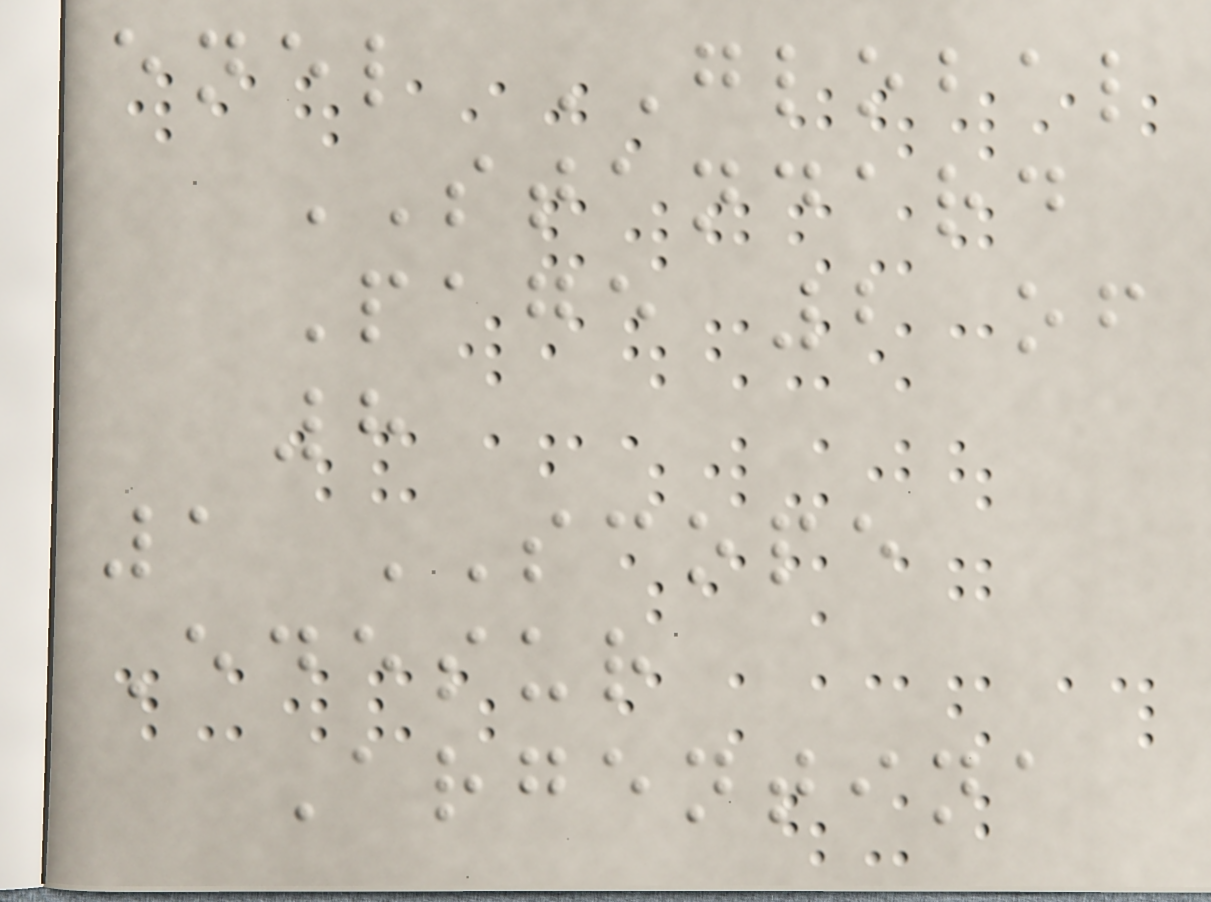enel GLOBAL
STANDARD
Page 2 of
8
1 SCOPE
Edesur
Argentina
